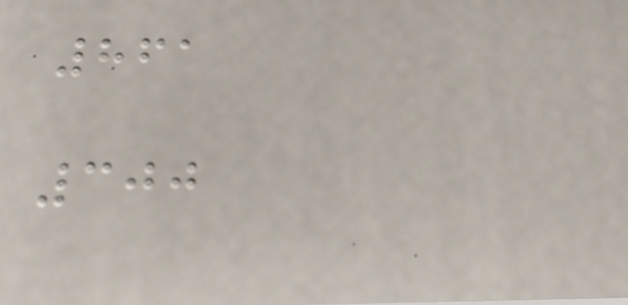861
300
